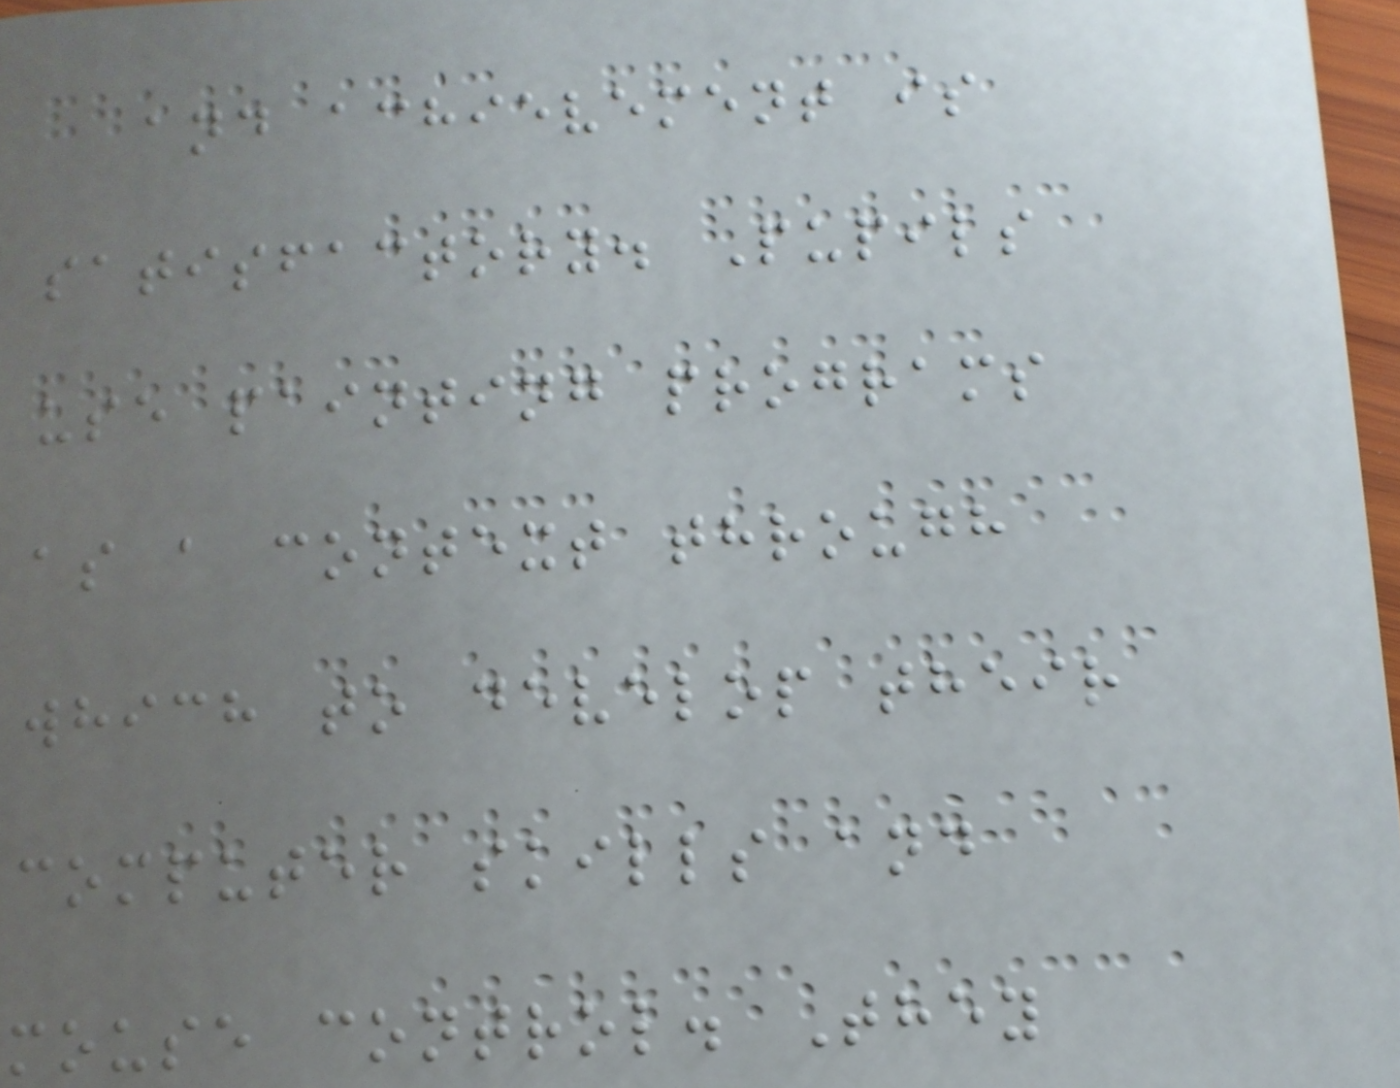and achievement is
satisfactory. Pupils
use painting programs
as a context through
which to develop their
computer skills and
mouse control. They
